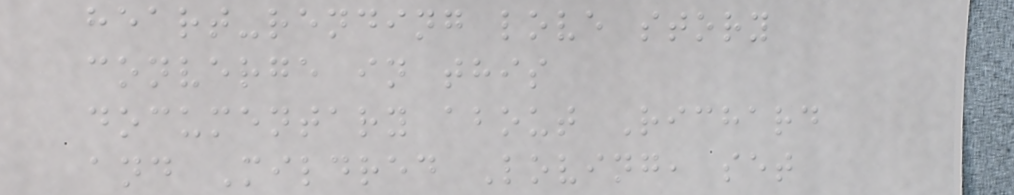heart-rending love story
converge in this
documentary about Richard
and Mildred Loving, set
